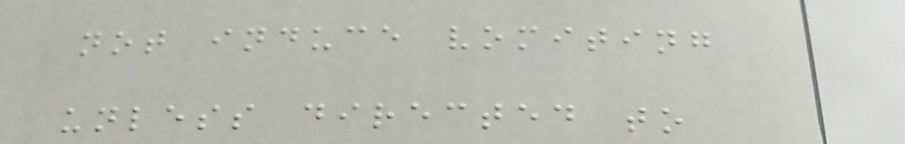not induce vomiting
unless directed to
